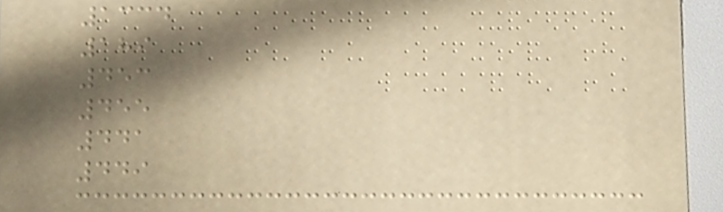1334
189
453
455
441
449
